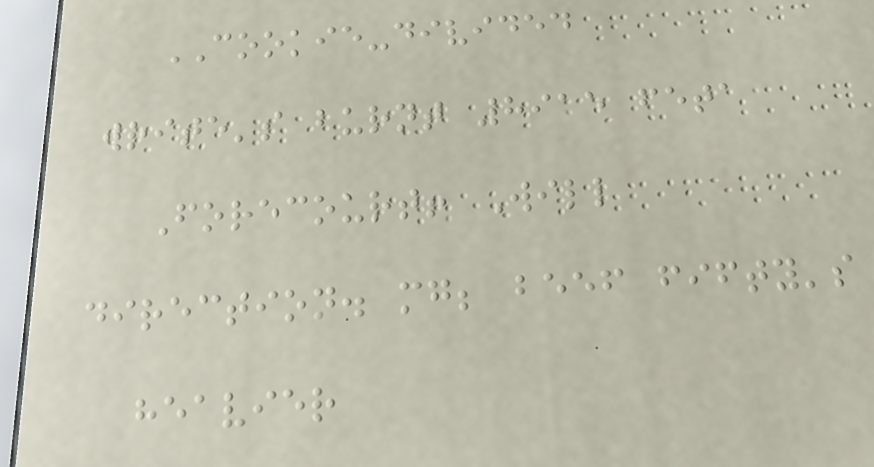COOKIE-divided
write's burnt 8915 feta
Forecourt! Will
direction. mg; beef fifty's
heavier
